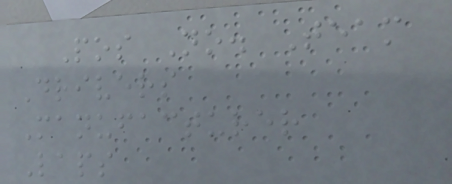Pos No. Team
Drivers
Manufacturer
Laps
